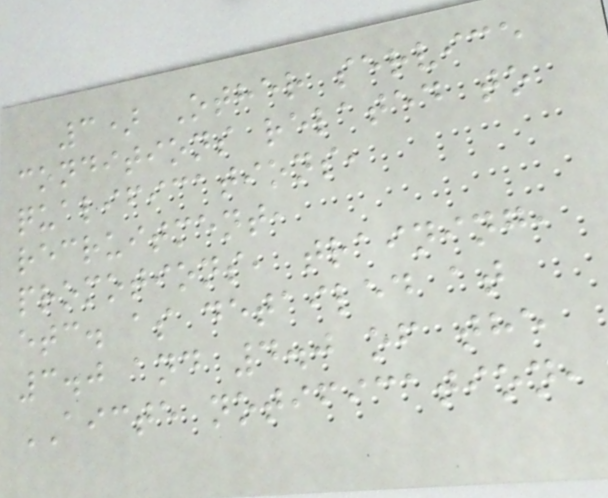3) Other service
conditions related to
qualifications,
recruitment,
promotions, training,
etc. as detailed at
3.0 and 4.0 of the
AICTE notification,
